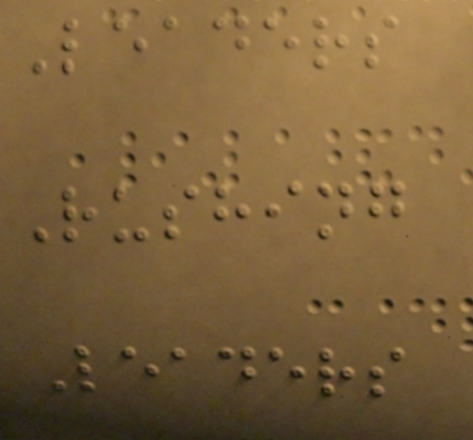Leaders
Rushing
Leaders
